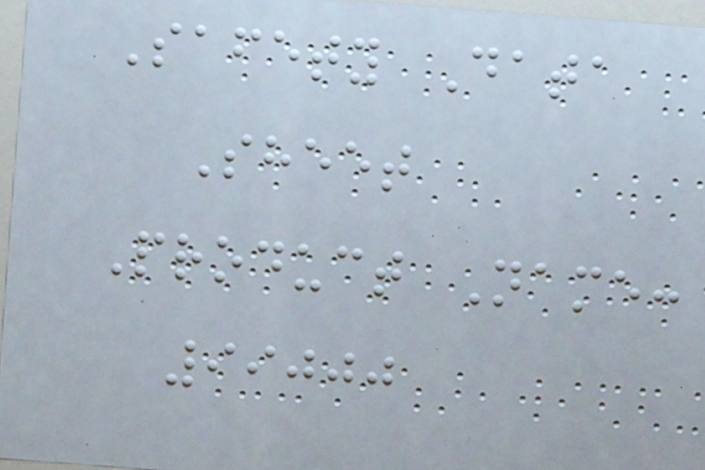Safety Data
Sheet
Product Name:
99000
